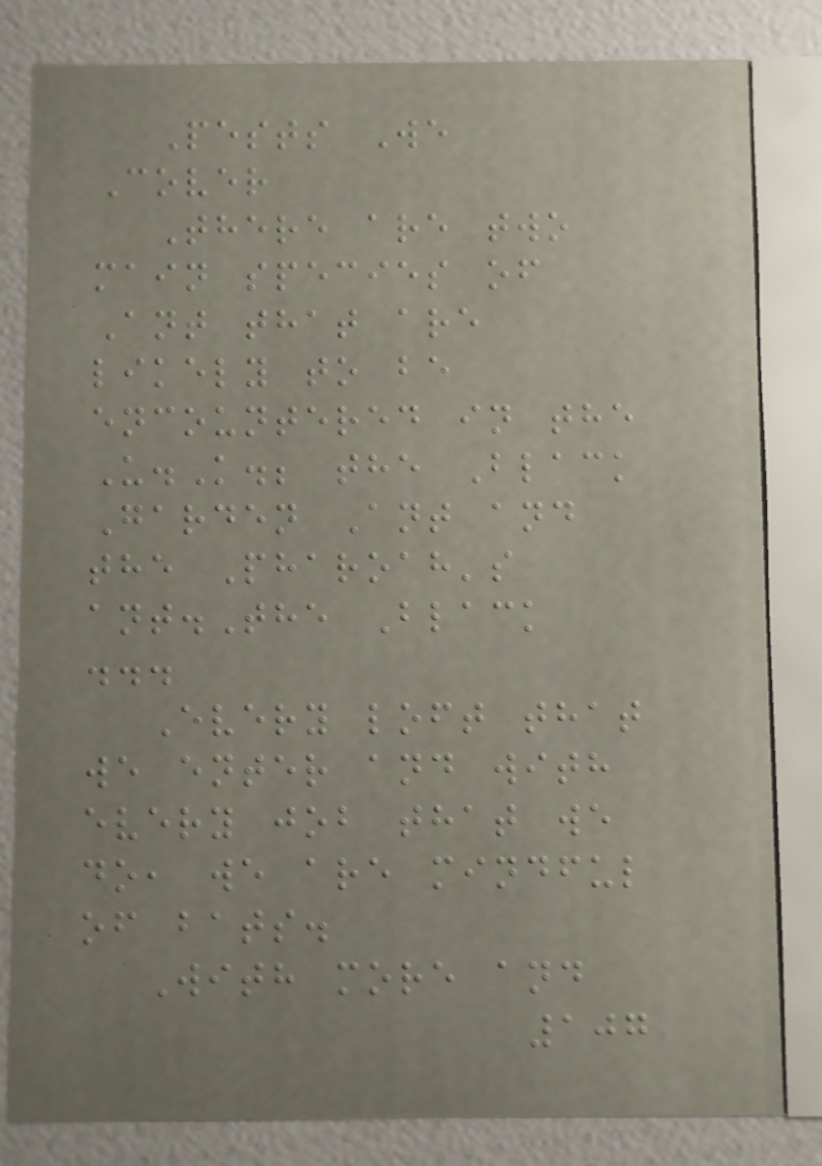Pests We
Cover
There are two
main species of
Ant that are
likely to be
encountered in the
U.K.; the Black
Garden Ant and
the Pharoah's
ant.The Black
...
Every loft that
we enter and with
every job that we
do, we are mindful
of bats.
With more and
107
